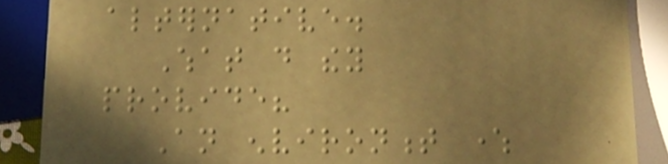alternative.
What do they
provide?
An environment where
